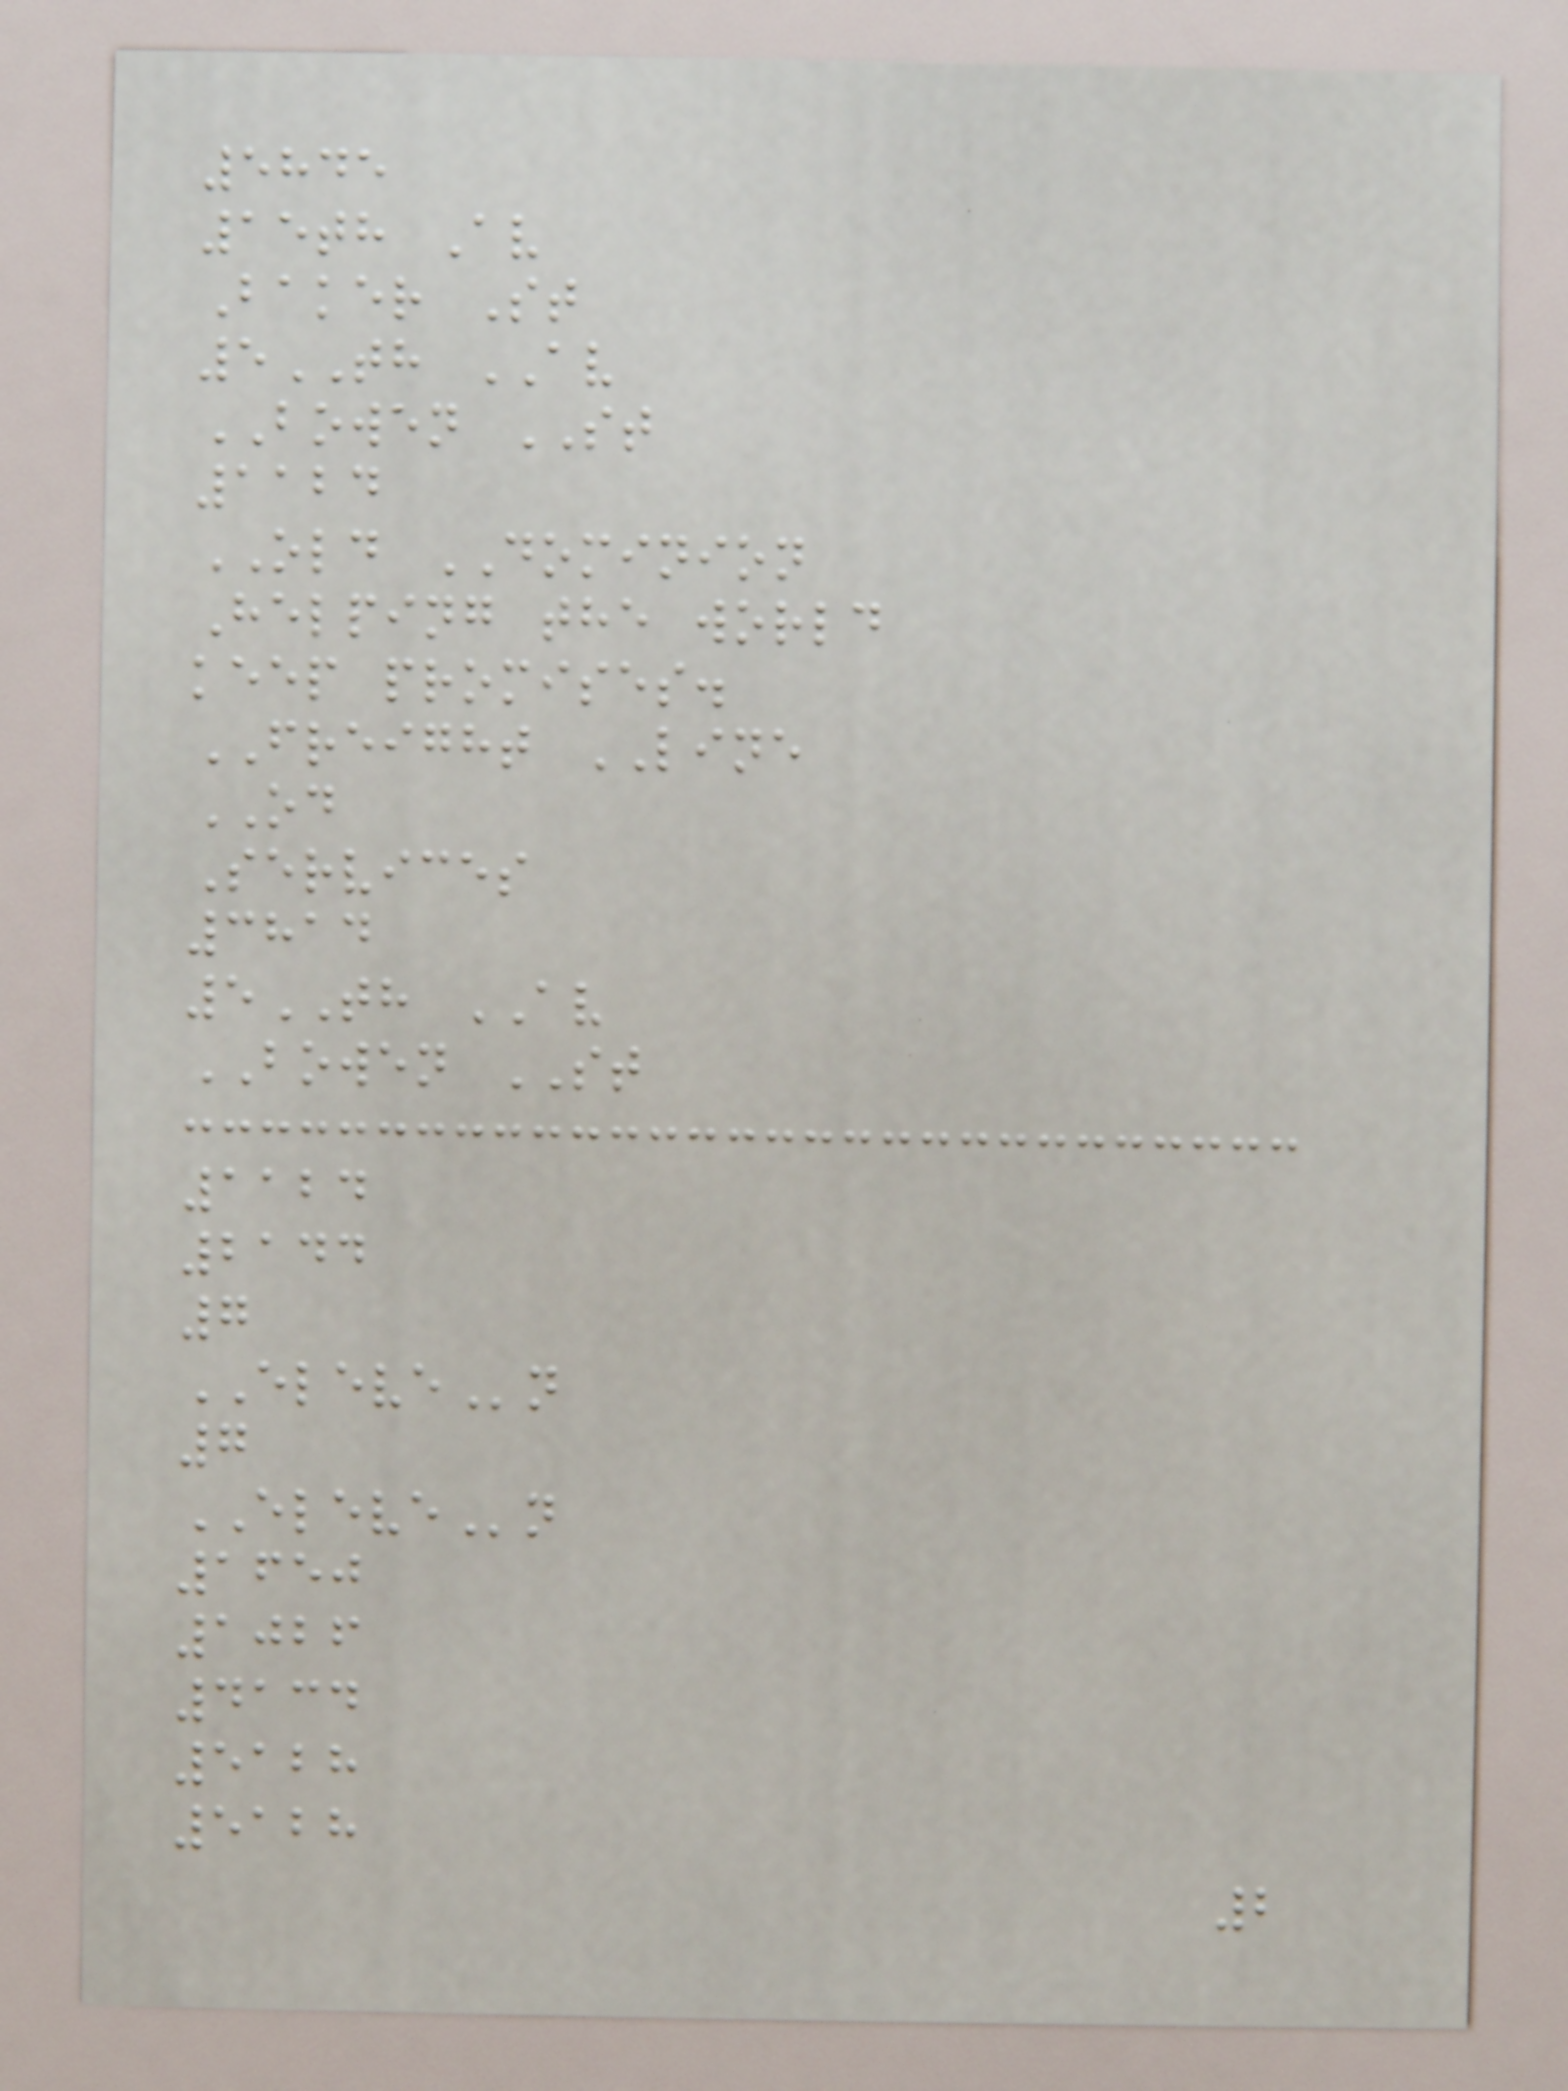5845
15th Av
Baker St
5TH AV
BOWEN ST
1124
OLD DOMINION
Helping the world
keep promises.
FREIGHT LINE
OD
Services
3814
5TH AV
BOWEN ST
1124
2144
7
ELEVEn
7
ELEVEn
1650
1026
4134
5128
5128
2
